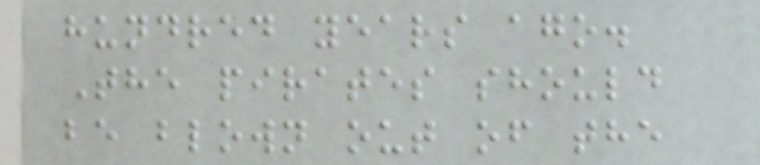hundred years ago.
The pirates should
be blown out of the
